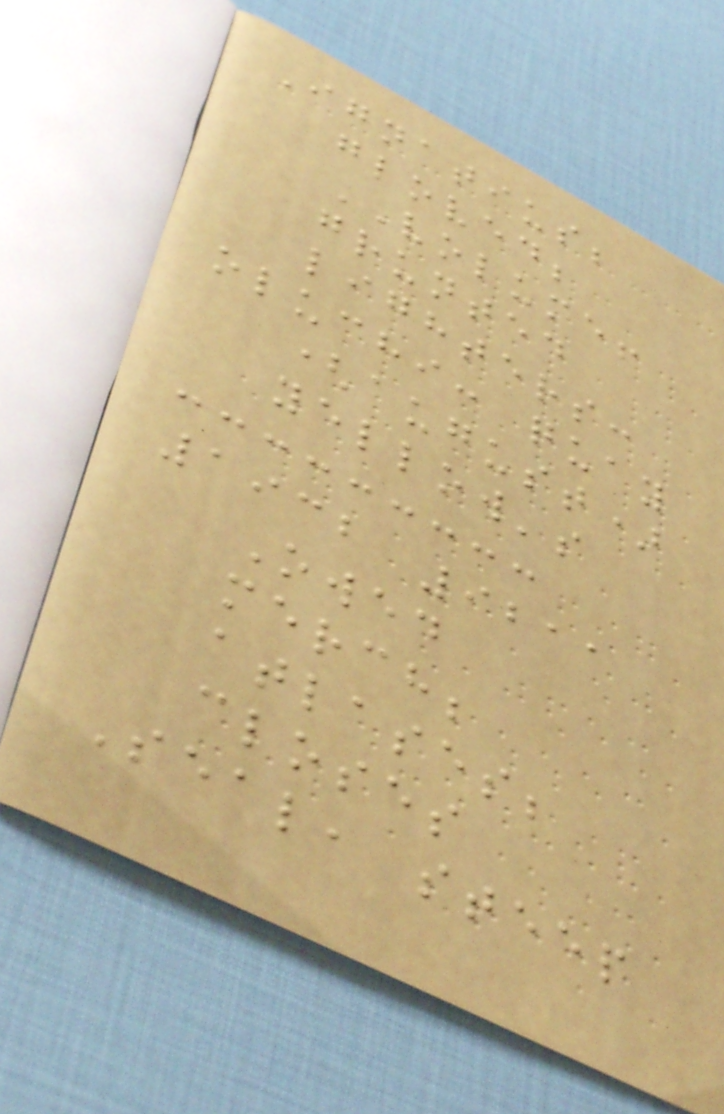Ignatius;
gloved;
VOLUME!
grunted
lighters:
oluchi: quay
(august)
yellow's
1932 9211
Owed
merch;
atlases;
closes
Seal, steep
